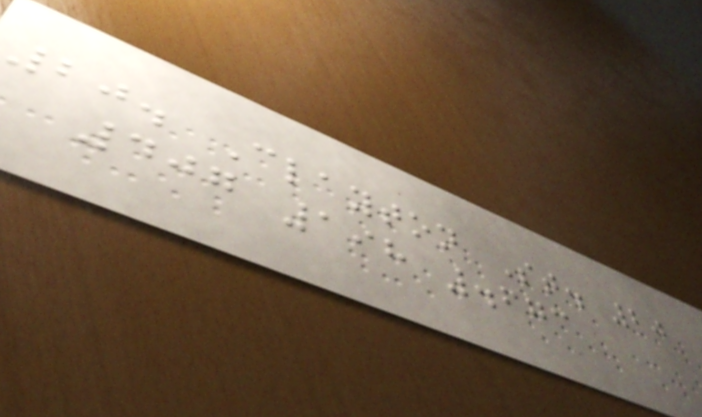20. Clayton St. 20
407 198 .673
